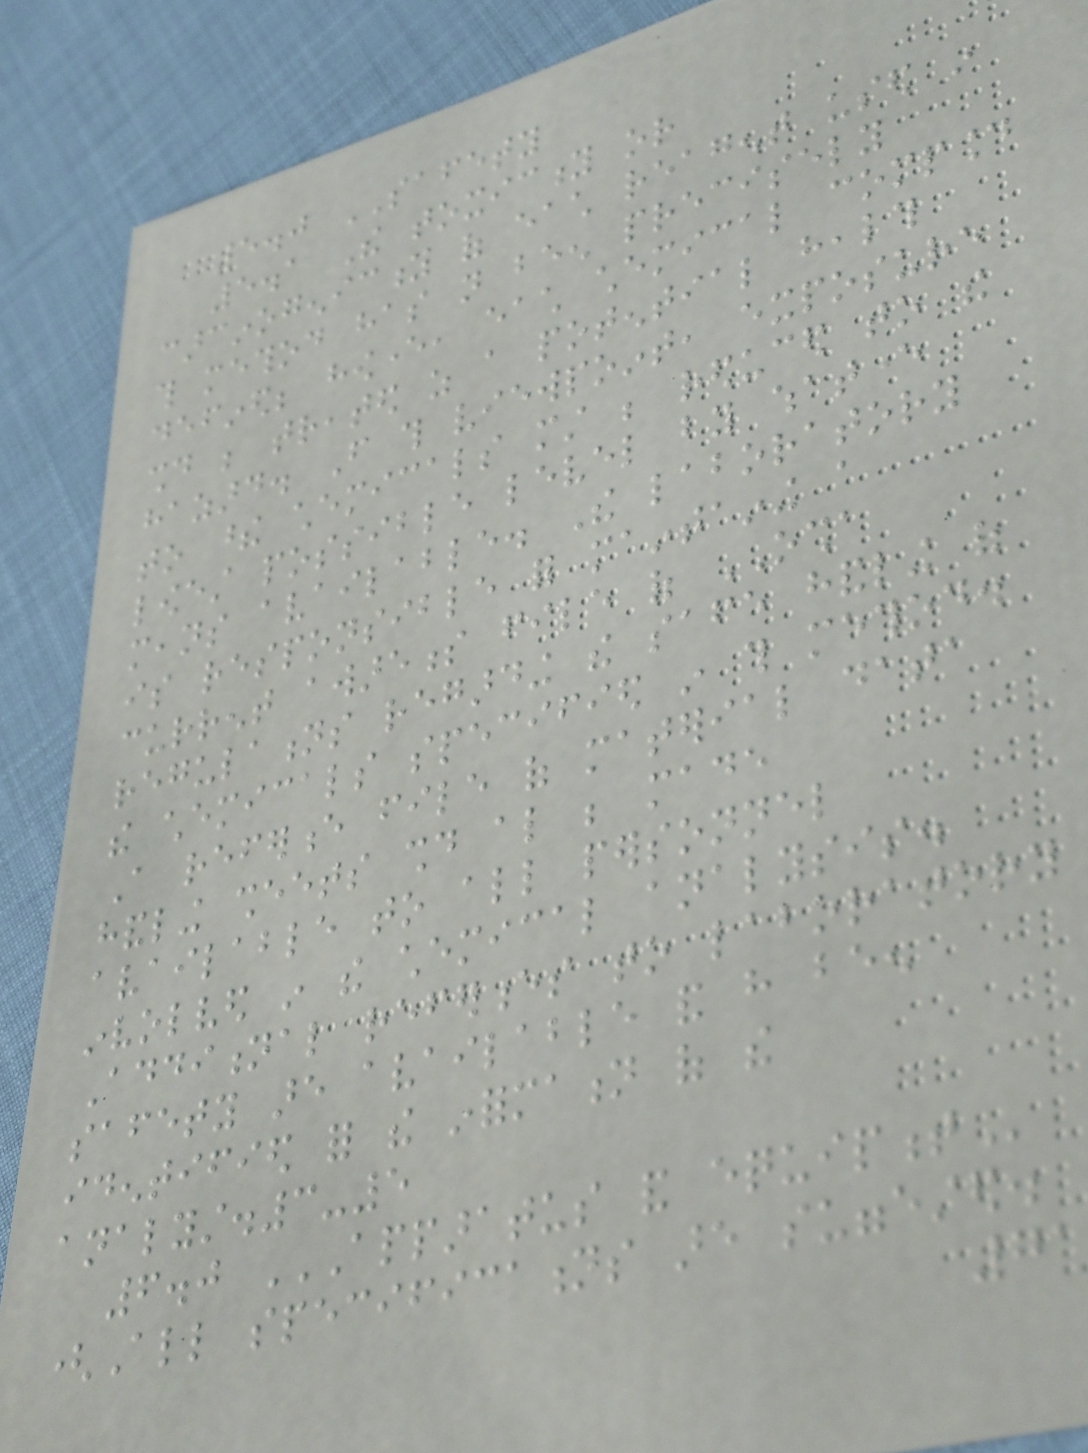5.0 SAFETY
5.1 The toxicity or
carcinogenicity of each reagent used in
this method has not been precisely
defined; however, each chemical compound
should be treated as a potential health
hazard. From this viewpoint, exposure
to these chemicals must be reduced to the
lowest possible level by whatever
means available. The laboratory
is responsible for maintaining a
current awareness file of OSHA
regulations regarding the safe handling of
the chemicals specified in this method.
A reference file of material data
handling sheets should also be made
available to all personnel
involved in the chemical analysis.
Additional references to laboratory
safety are available and have been
identified for the information of the
analyst.3-5
6.0 APPARATUS AND EQUIPMENT
(All specifications are suggested.
71
